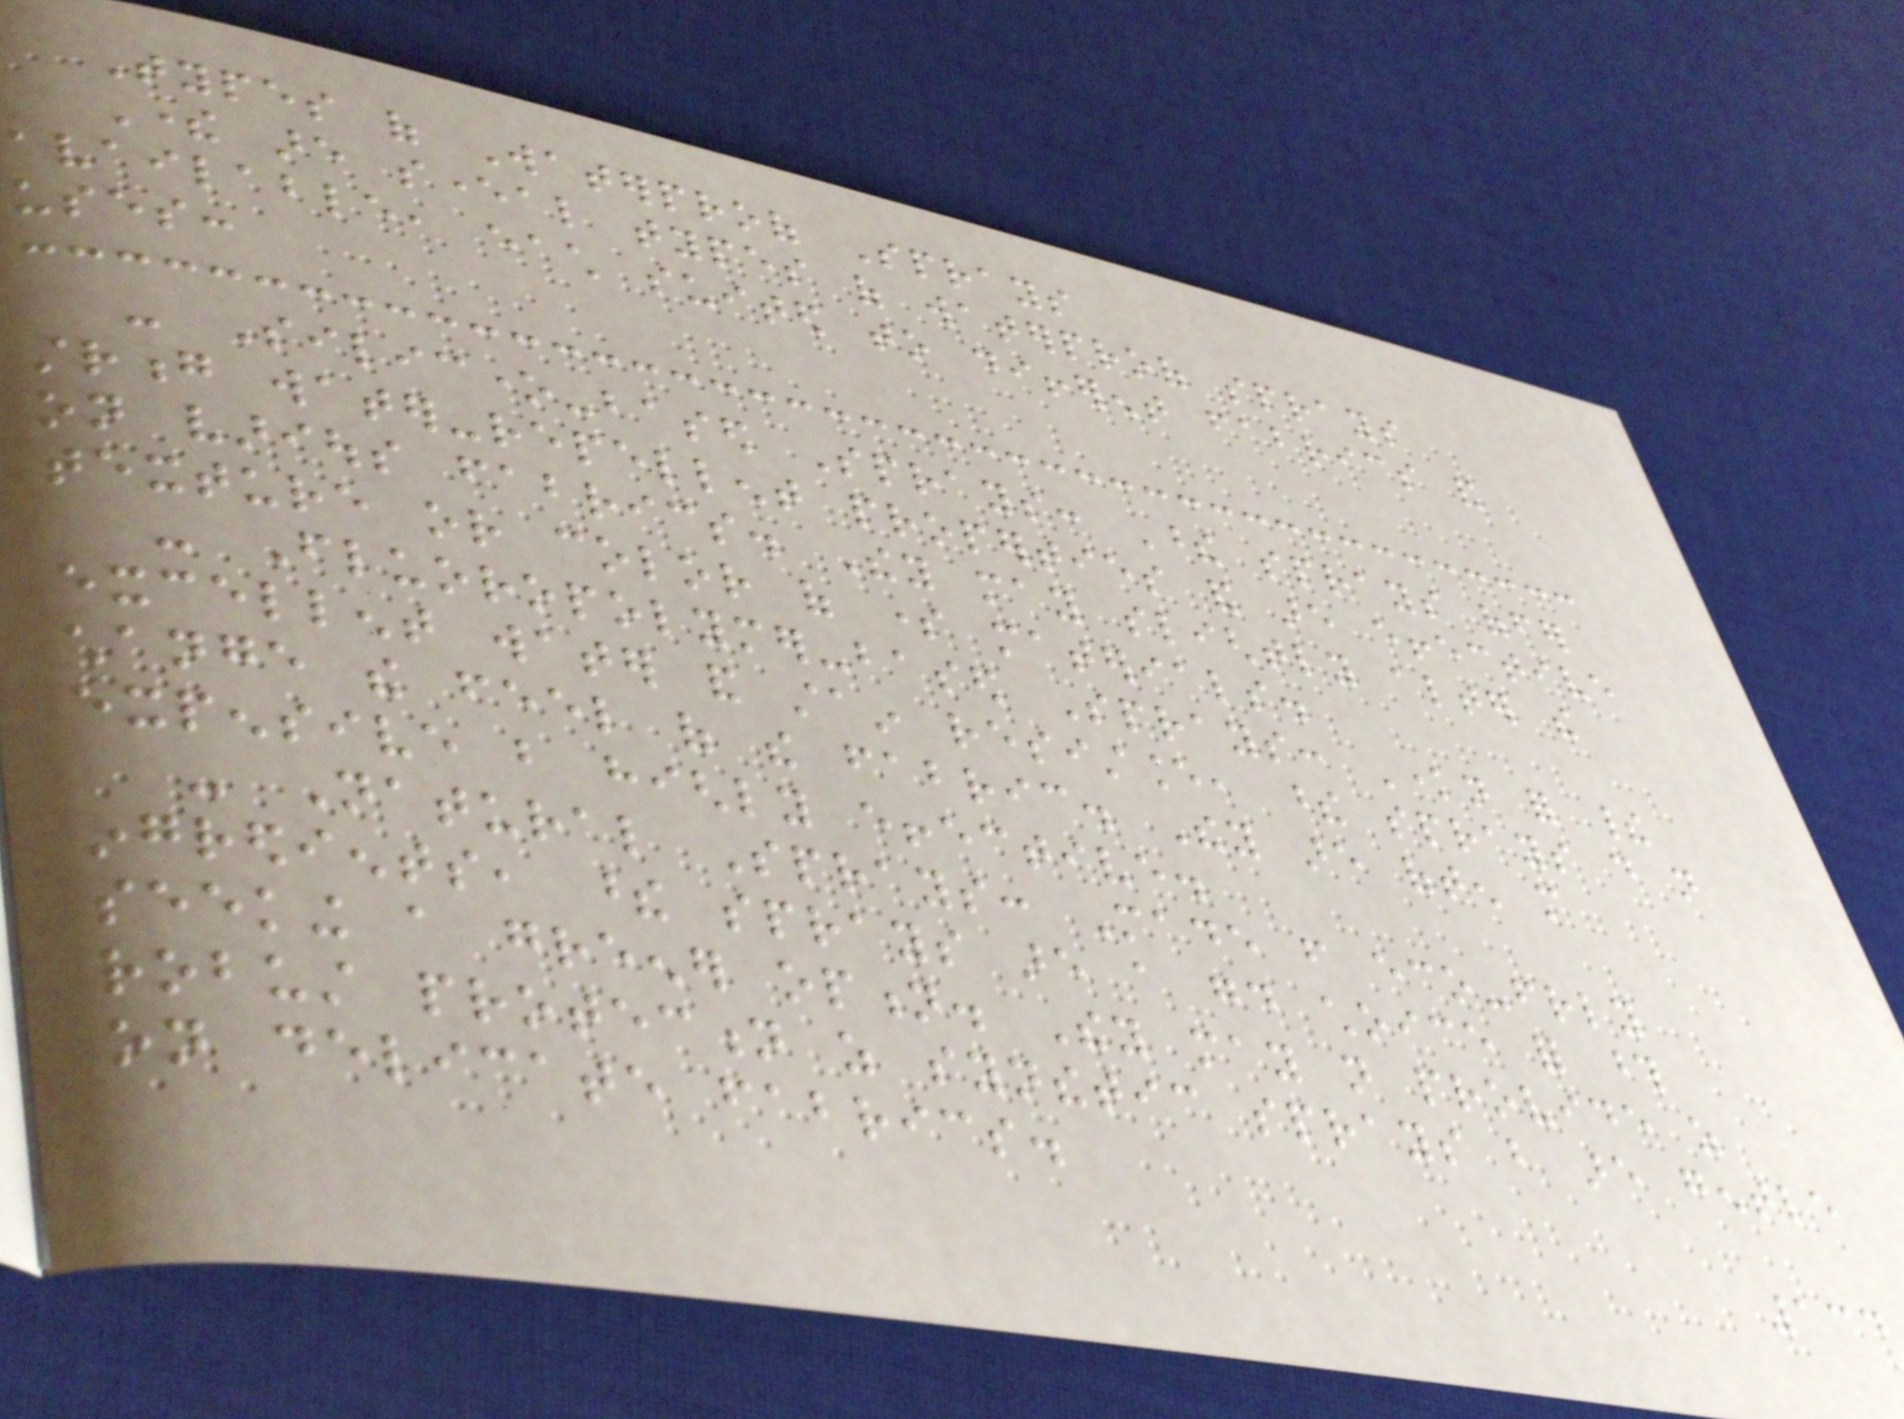Types of Waterproof Sprays
There are several types of waterproof sprays
available, each suited to different fabrics and
uses:
- Silicone-based Sprays: These sprays offer
strong water-repellent properties and are effective
on various fabrics. They may slightly alter the
texture or color of some materials.
- Fluoropolymer-based Sprays: Known for their
excellent water and stain resistance, these sprays do not
change the feel of the fabric. They are often more
expensive but highly effective.
- Natural Sprays: Made from eco-friendly
ingredients, these sprays are a good choice for those
seeking a greener option. They may not provide as
robust protection as synthetic sprays but are gentle
on delicate fabrics.
134
